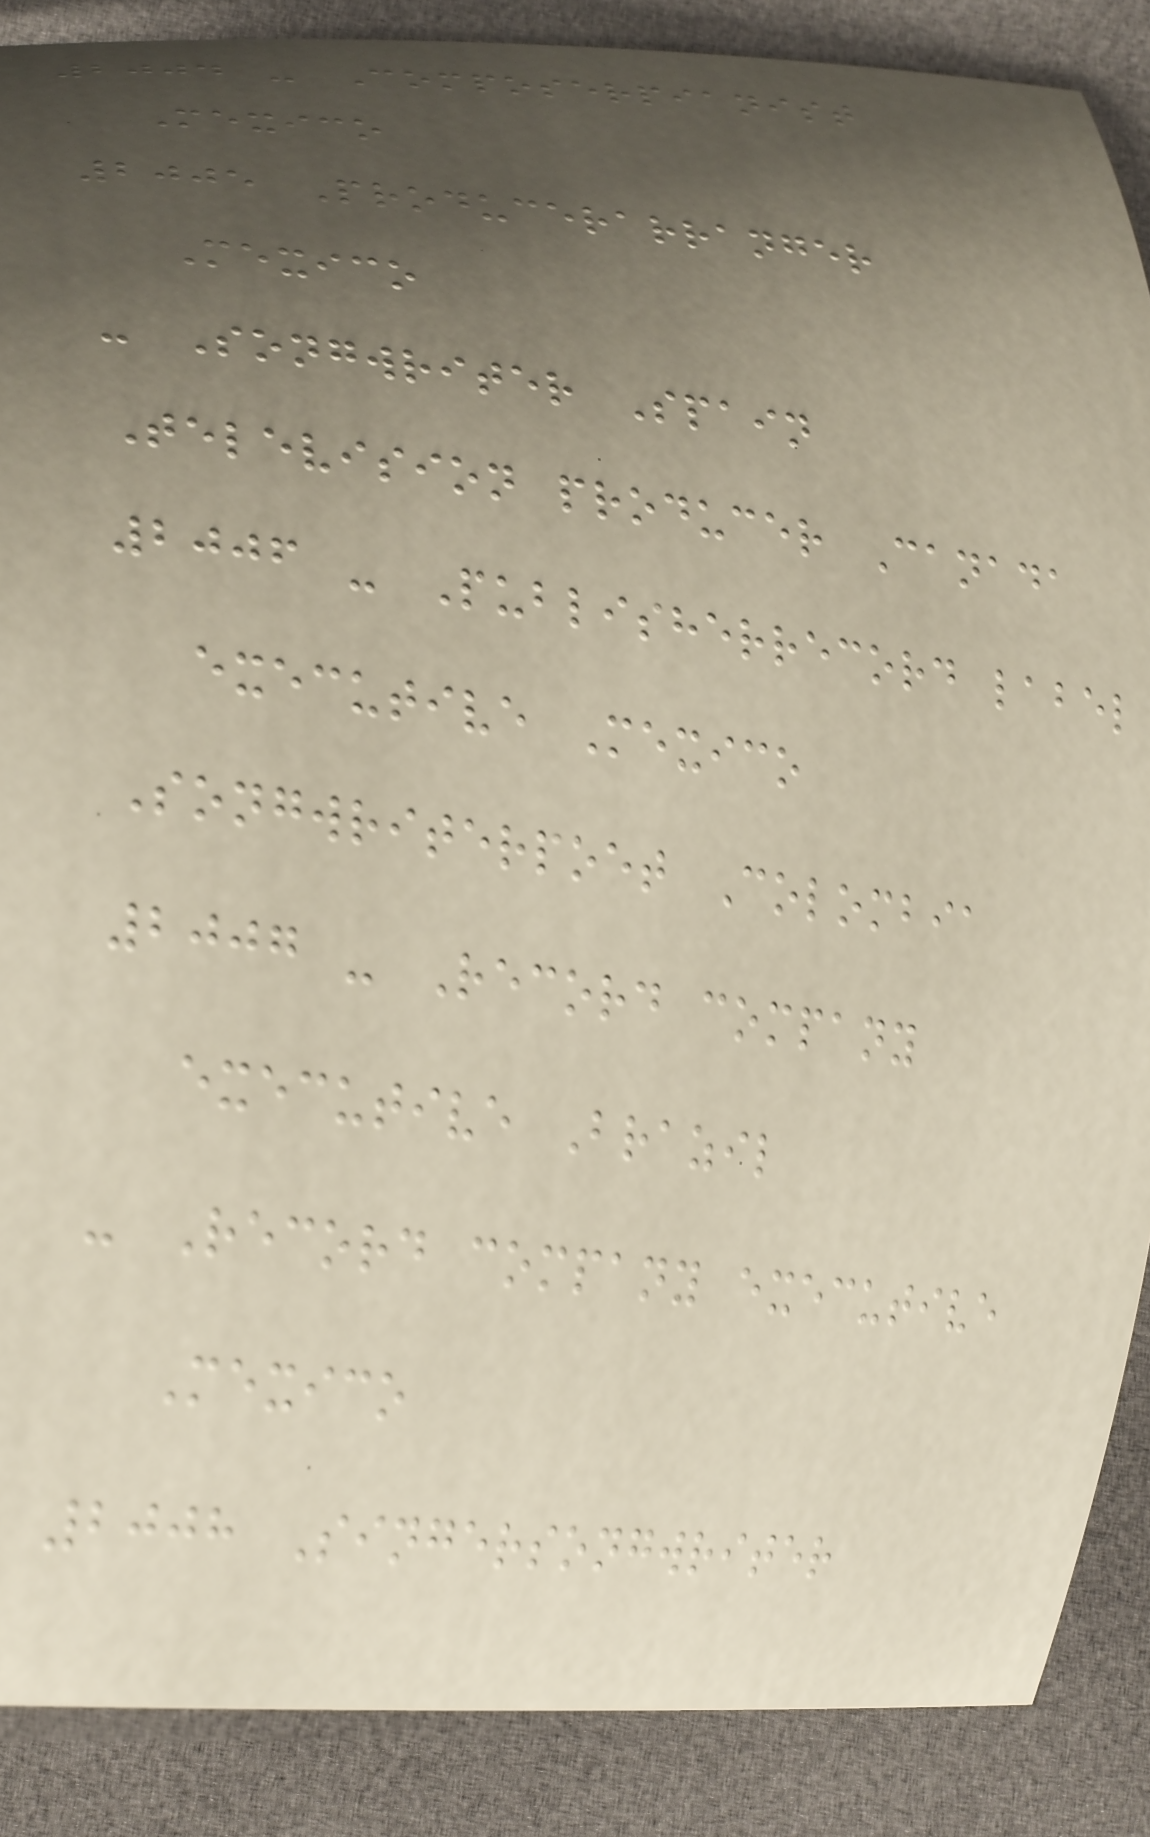2004 - Composerpianist
Mexico
2005 Producerarranger
Mexico
- Songwriter Spain
Television producer Canada
2006 - Publisherrecord label
executive Mexico
Songwriterpoet Colombia
2007 - Record company
executive Brazil
- Record company executive
Mexico
2008 Singersongwriter
